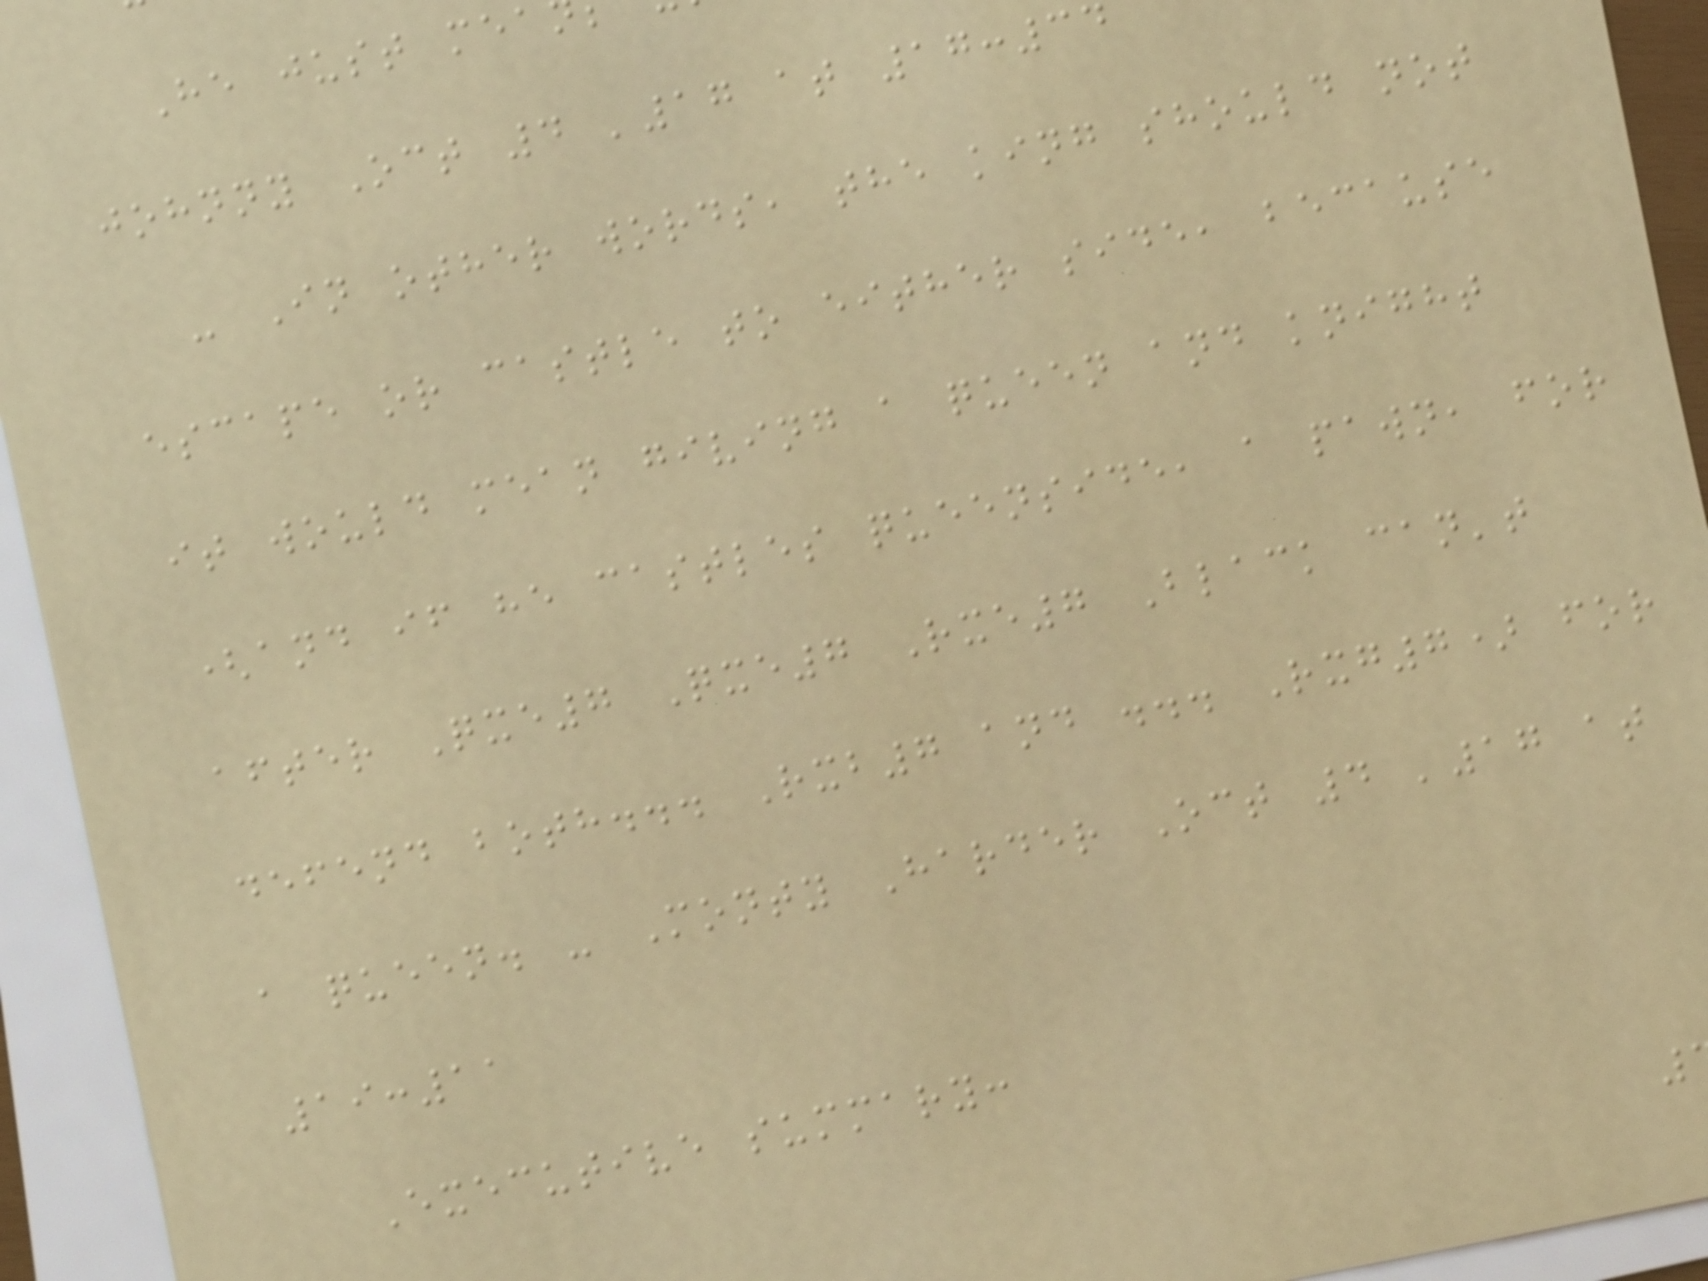He just mea
johnny Oct 4 '17 at 17:34
- In other words, the king should not
escape or castle to either side, because
it would mean giving a queen and knight
(and if he castles queenside, a pawn, for
after Qxe7 Qxe7 Rxe7 Black can't
defend both... Rxb7 and ... Rxg7) for
a queen. - Monty Harder Oct 4 '17 at
19:11
Executive summary:
